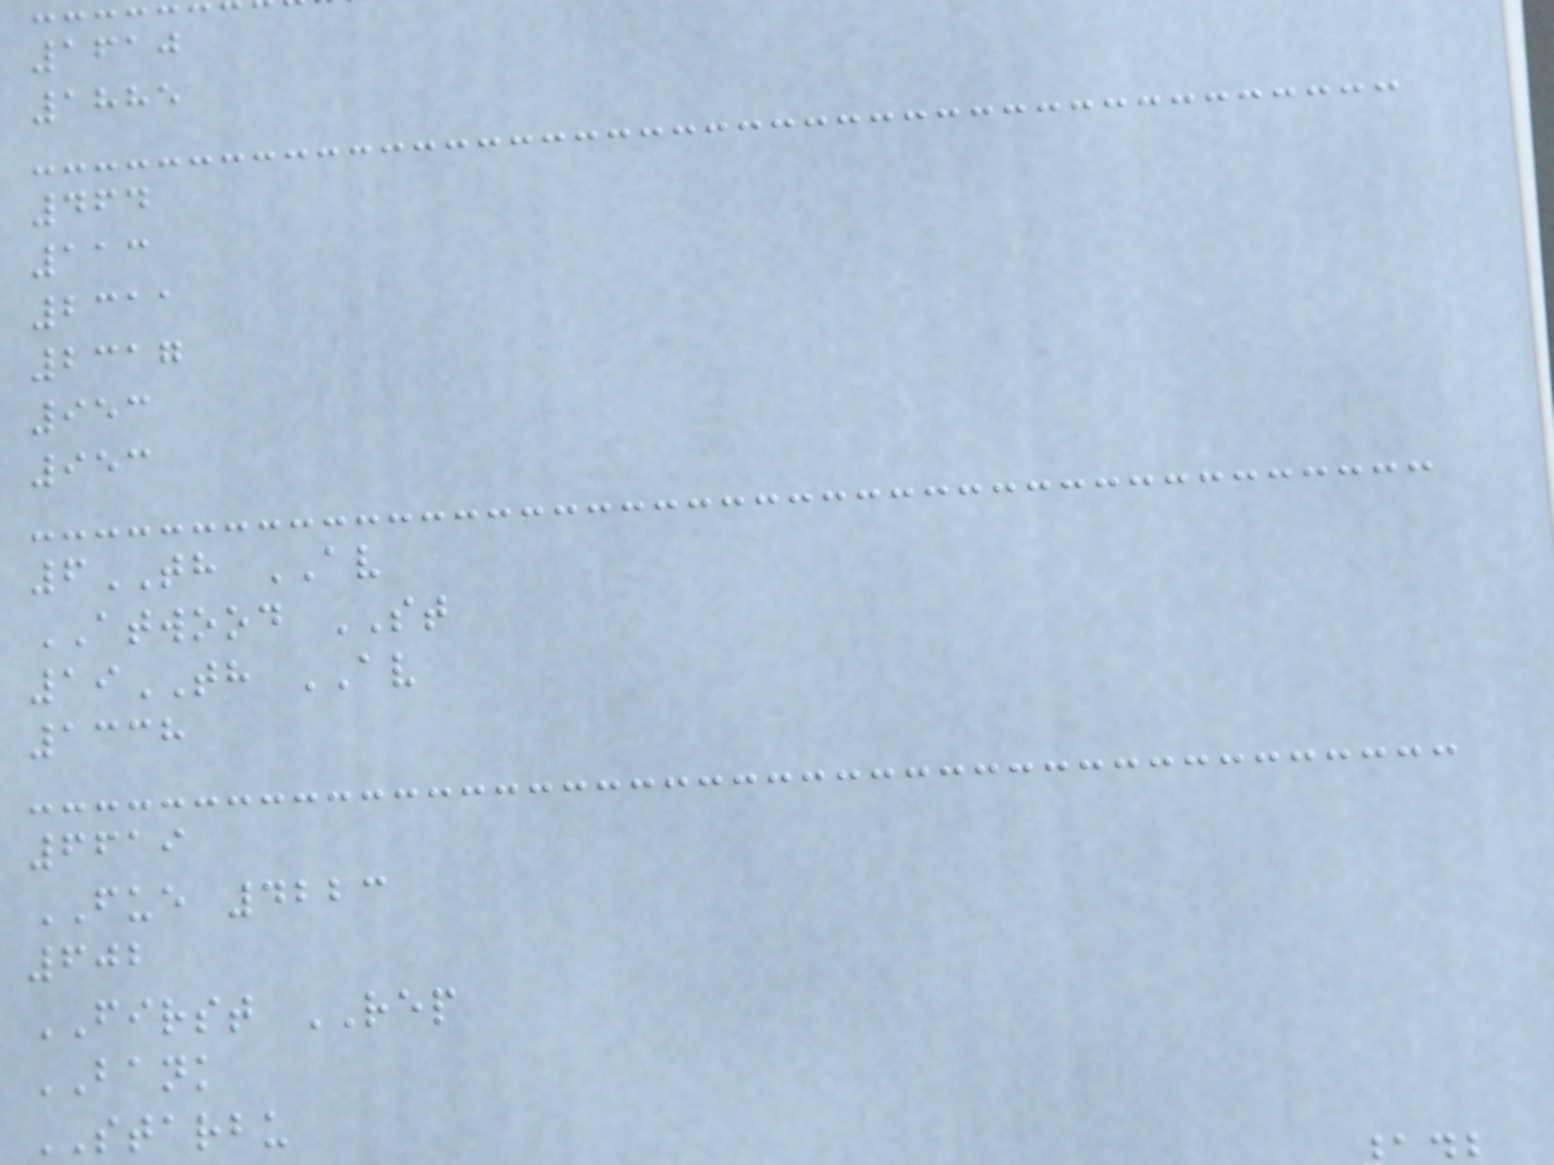1610
1885
464
113
2311
2317
953
953
6TH AV
ATWOOD ST
19TH AV
1338
6619
FUE 4223
602
FIRST REP
BANK
STARBU
